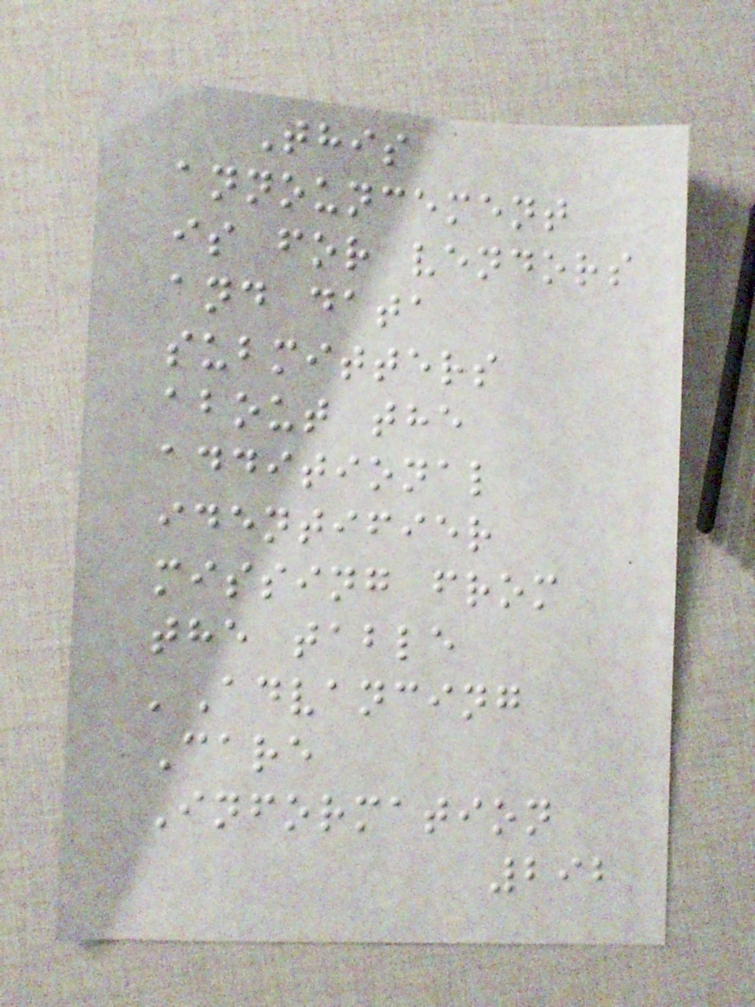This
announcement
is for vendors
and data
submitters
about the
additional
identifier
missing from
the table
'Advancing
Care
Information
292
